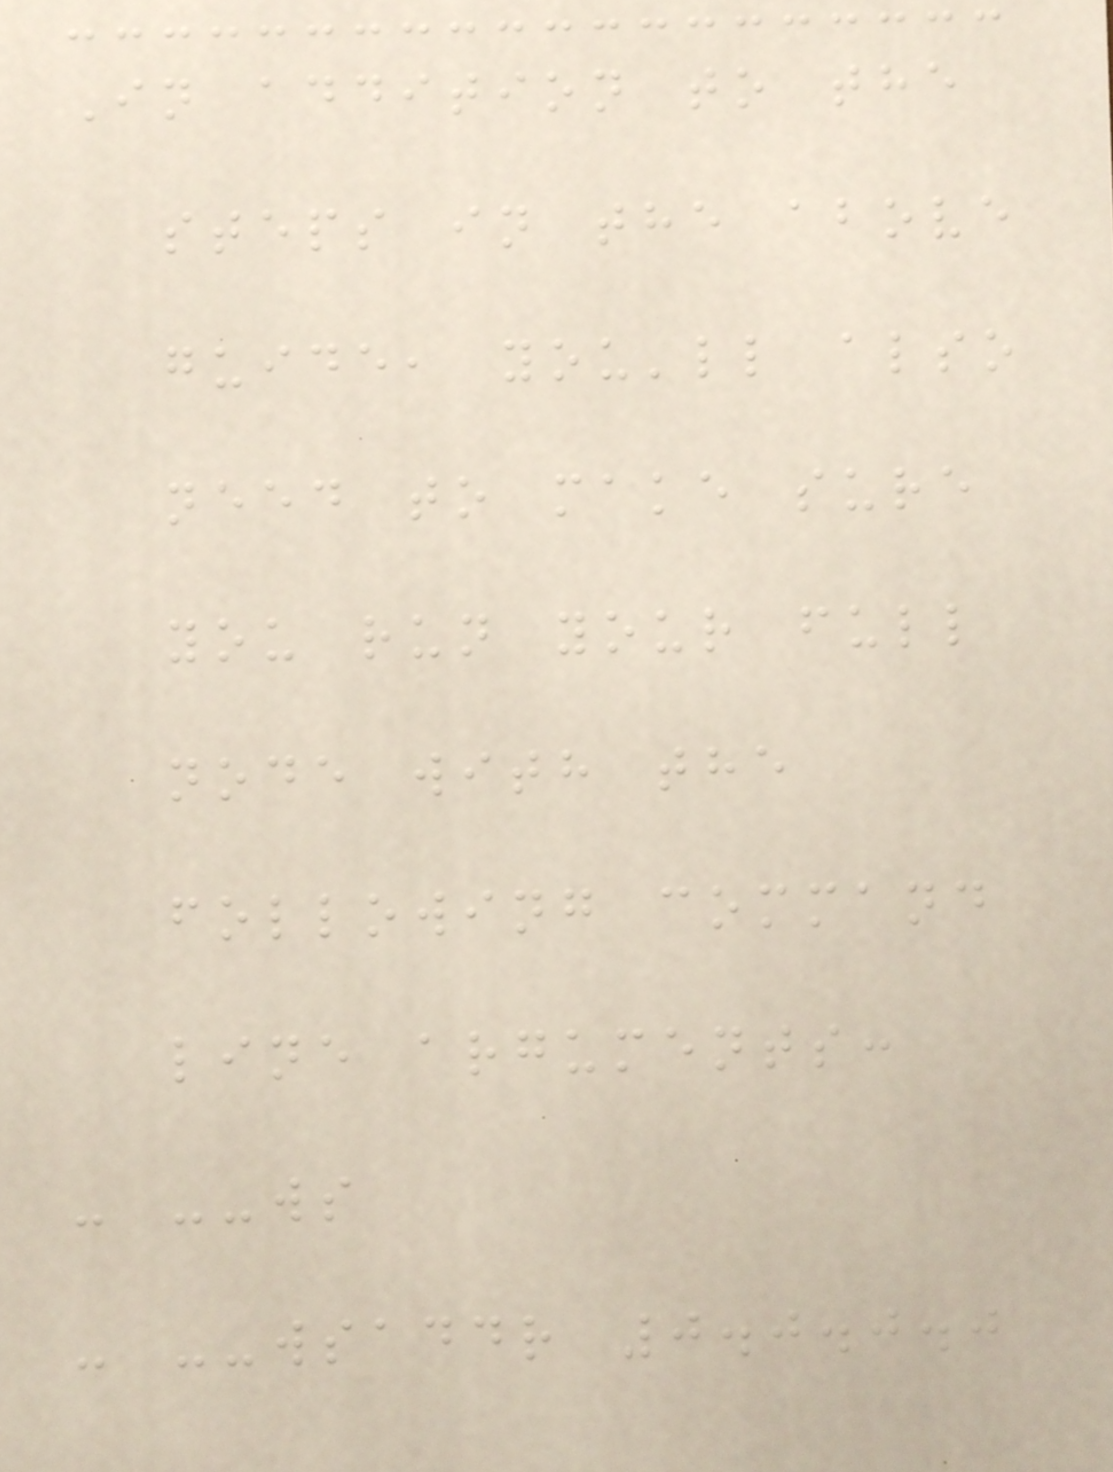In addition to the
steps in the above
guide, you'll also
need to make sure
you run your full
node with the
following command
line arguments:
- --ws
- --wsaddr 0.0.0.0
